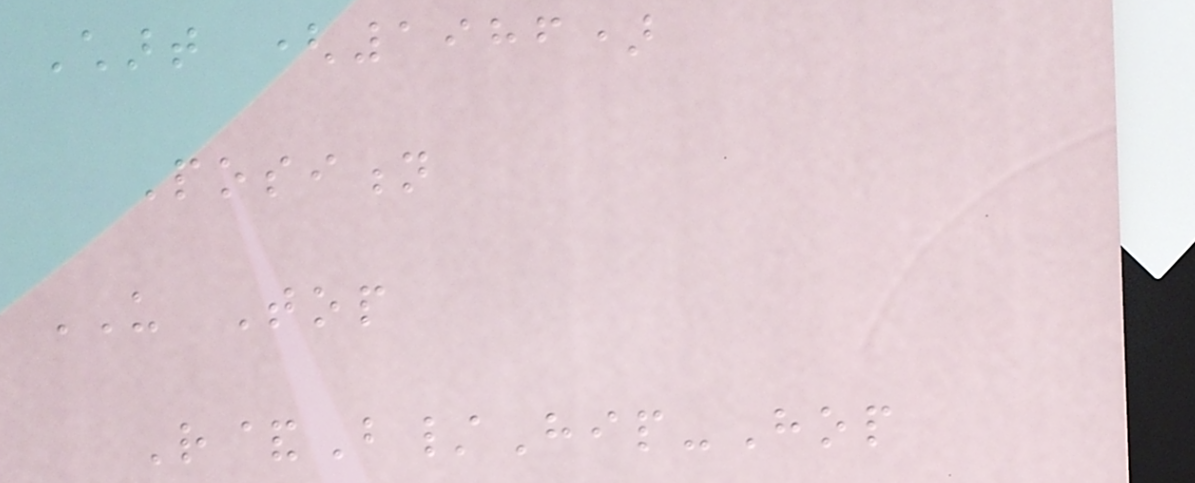Chart (1986)
Position
US Top
R&B/Hip-Hop
